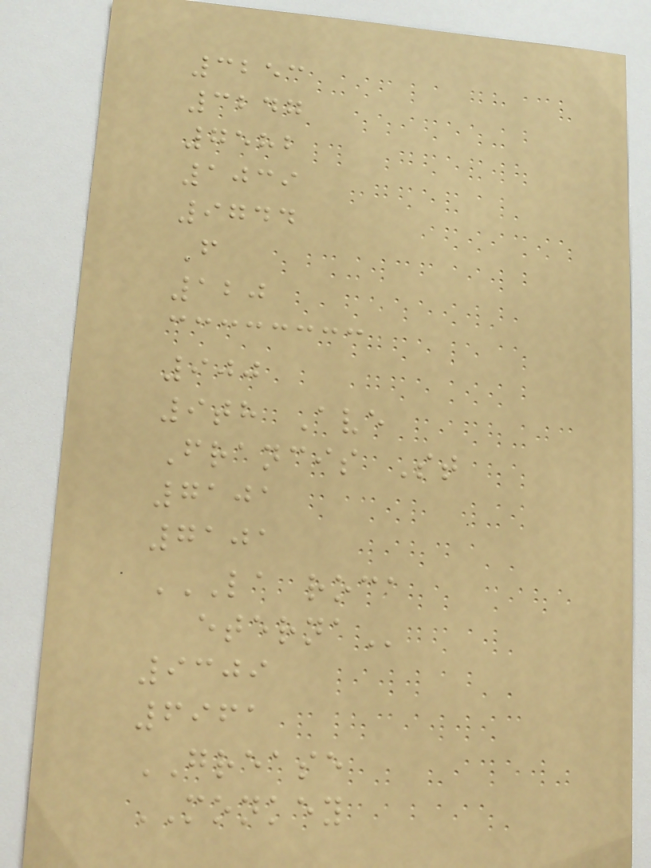3253
3247
7582
1039
9744
F
120
900
9th Ave
Francis St
7101
7101
LA ROCA
ETERNA
9309
6961
GREASE
MONKEY
